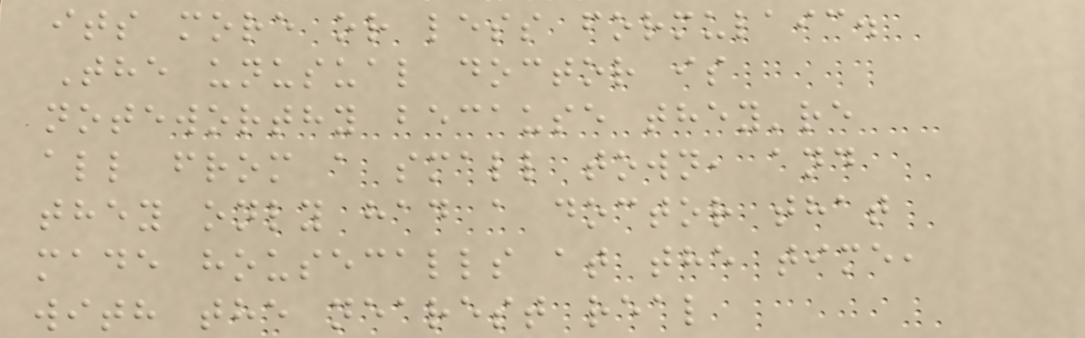its more or less formulaic.
The unusual doctor is
noteworthy because they're
all from a small town, and
they only had a doctor that
made housecalls at the time,
with the nearest real
